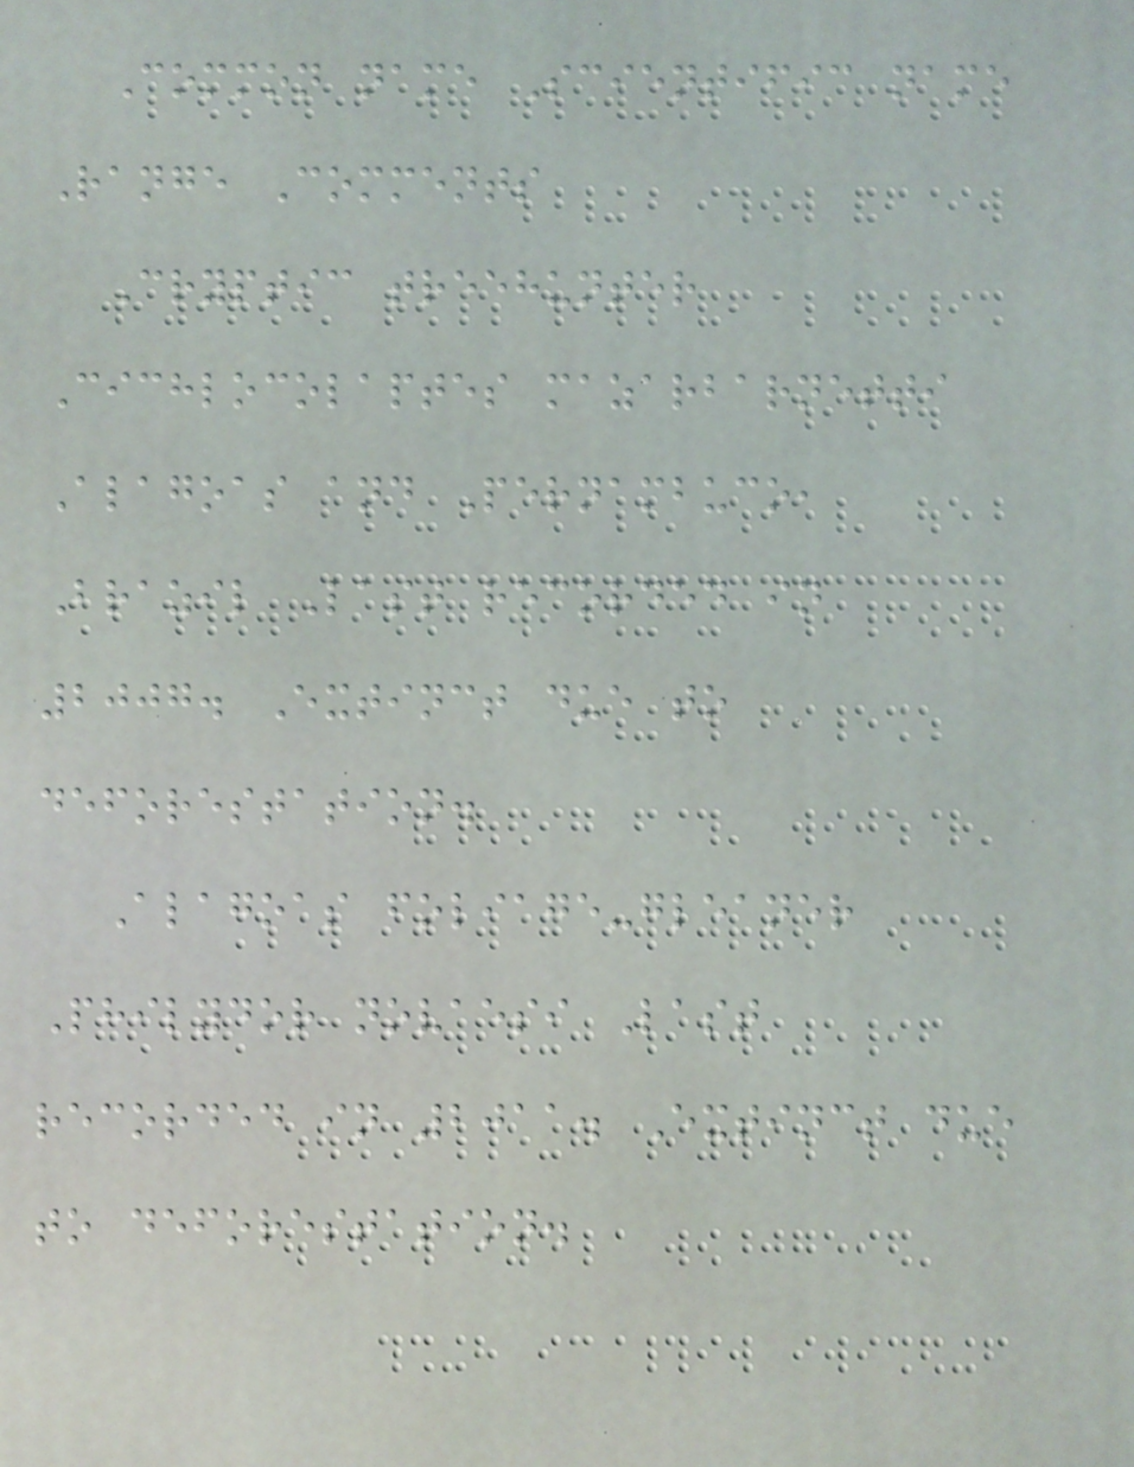Common name Scientific name
Range Comments
Cryptic treehunter
Cichlocolaptes mazarbarnetti
Alagoas and Pernambuco,
Brazil Last recorded in
2007. Extinct due to
deforestation.
Alagoas foliage-gleaner
Philydor novaesi Last
recorded in 2011. Extinct due
to deforestation.
